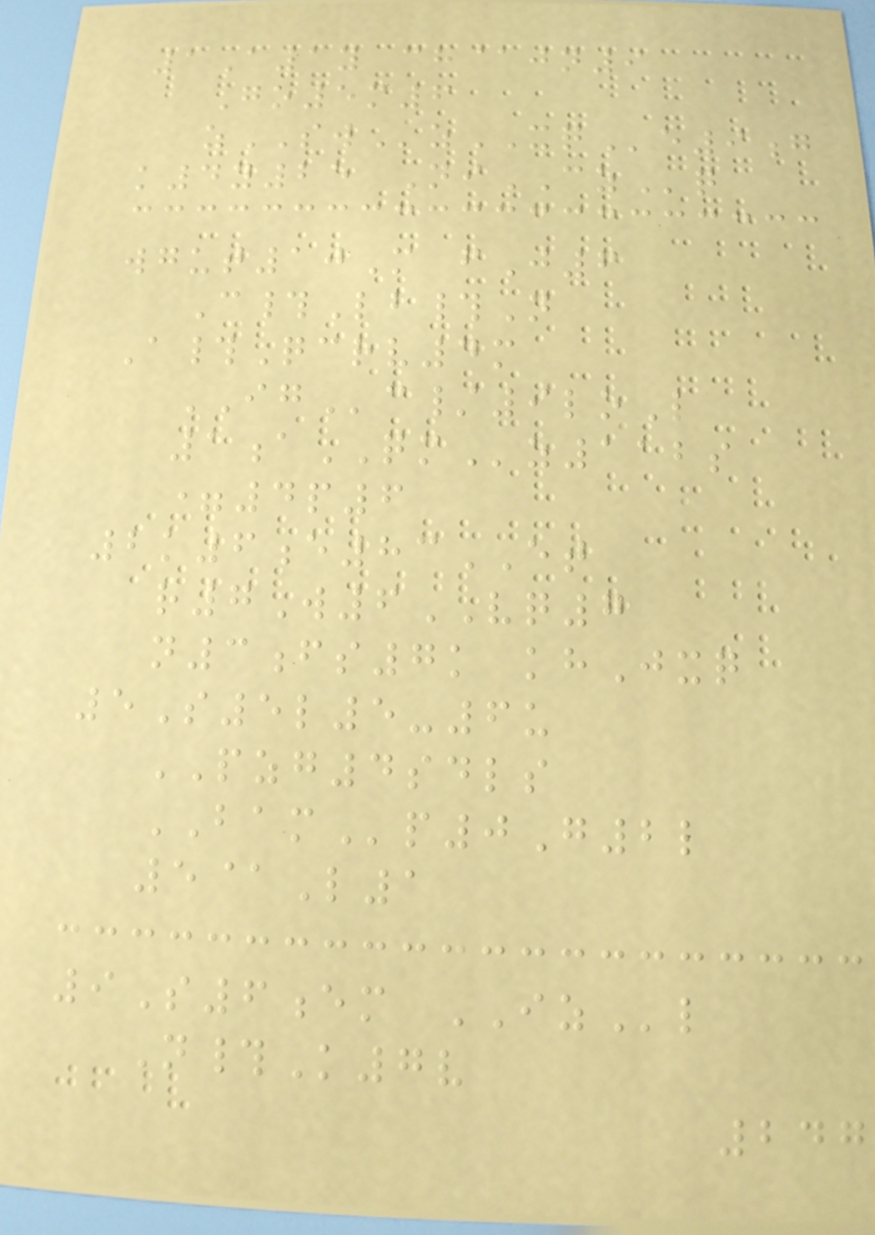1A1y ch@jn9
Go5m6
zSWzXQe9g
k4y25 NiCZq
wgut10M fJ6
C#Lb#N
A#Qcrv4m
IGc/9loL
1aQMz112s
=4p6
2k6e83ET
r7W6VQ7
n3fs7k khJxq
5S5l5-6u
PZG4sdls
BAMp0G2l
5@L1
9S6em IZl
N#K7v
247
